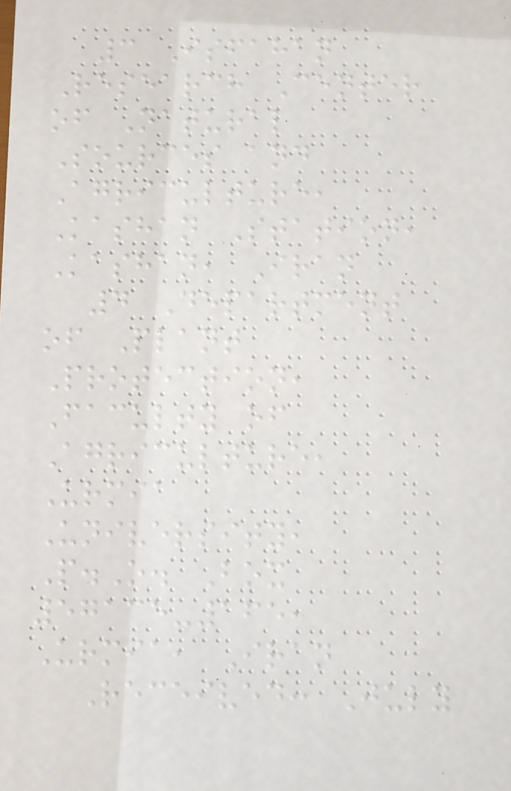3 Isfahan
Research Center
of Natural
Sources and
Agriculture,
Kashan Station,
Kashan, Iran
4 Department
of Plant
Protection,
Faculty of
Agriculture,
Urmia
University,
P.O. Box
57135-165,
Urmia, Iran
Received: July
